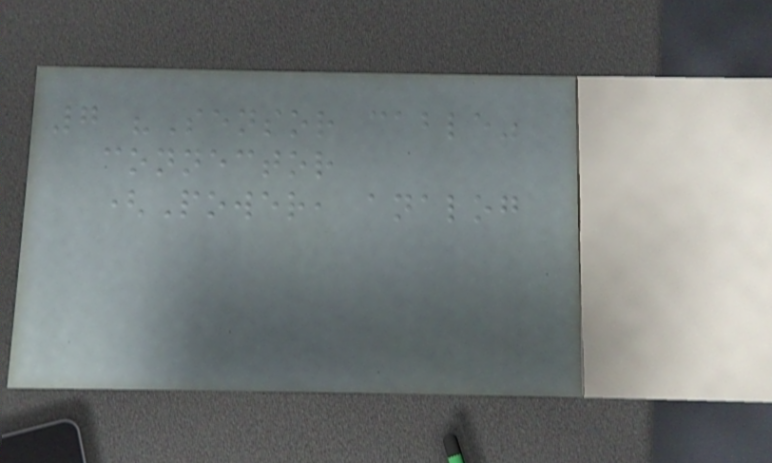7 "Sensor cable"
connector
(Power, analog
